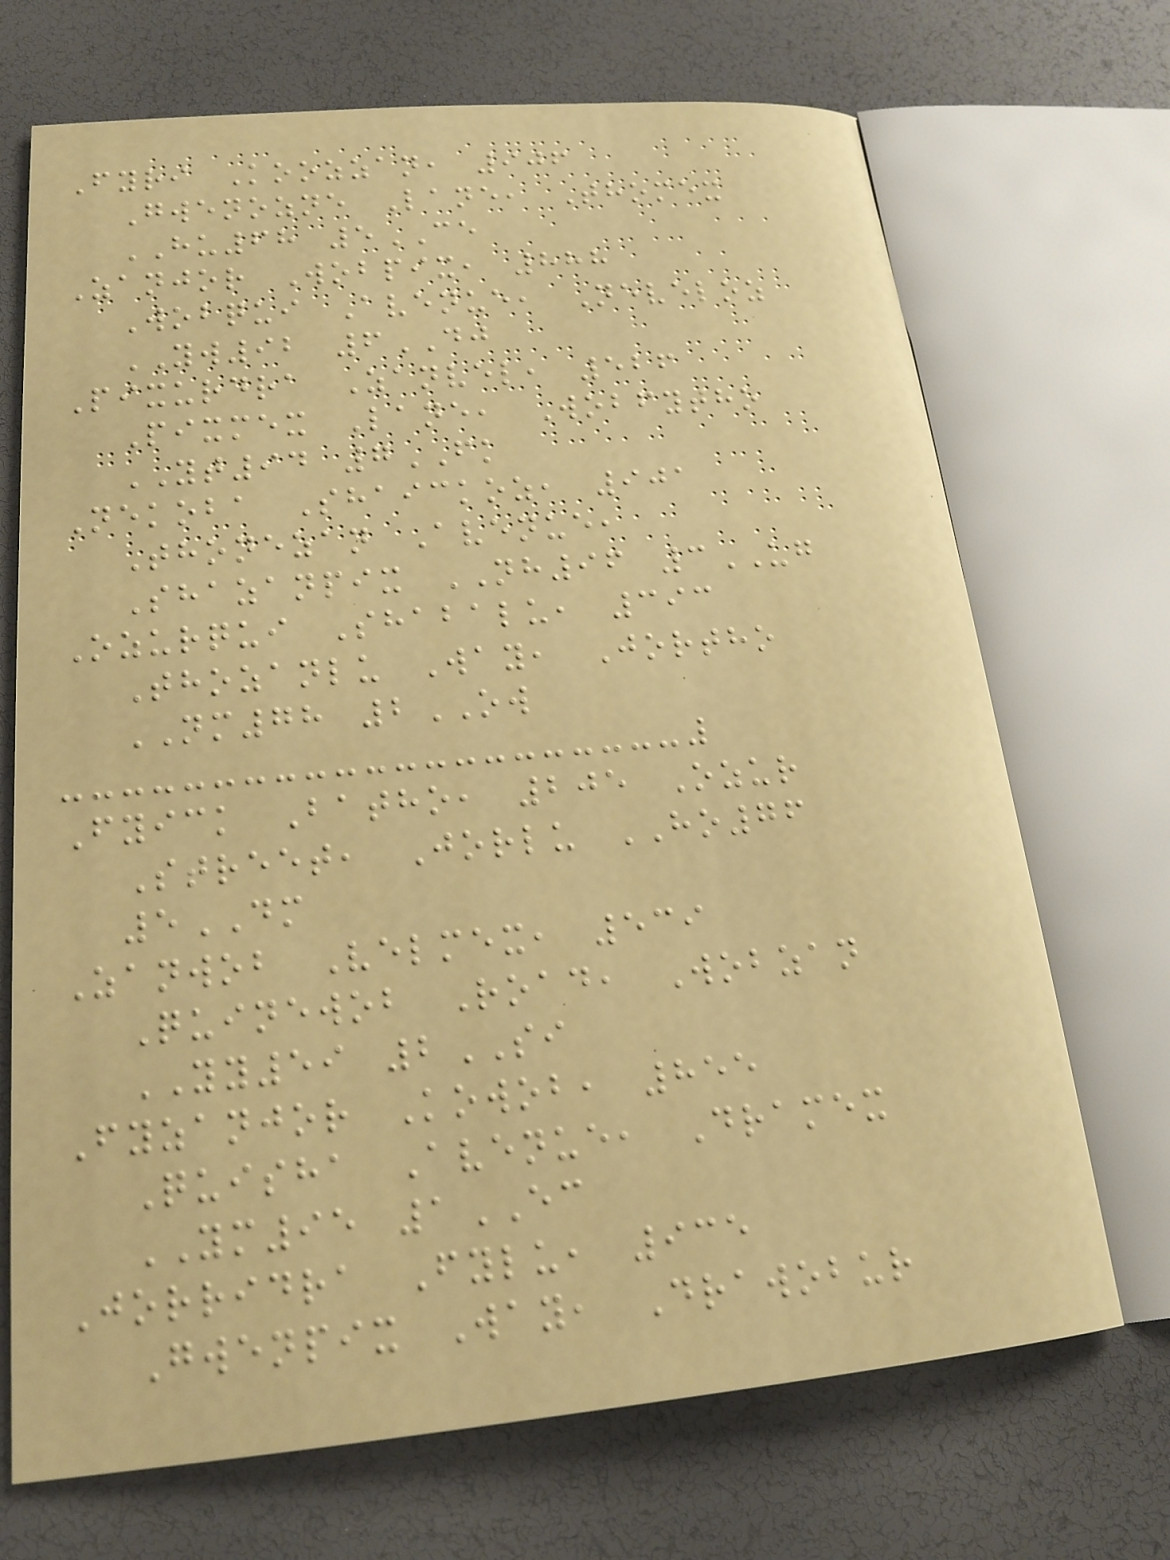Fyri Koozzan, 906
Gwenozne Lane, Thomex
HU68 5CE
Zanjor Wobpix, 888
Wobqui Avenue, Neveloz
YW92 6DJ
Pixurdra Zanvel, 526
Pixmex Lane, Wobfytho
YT94 7FK
Nekoba Shaickoz, 901
Thonezan Avenue,
Shazanpix NH96 3UG
Ozurqui Shabalu, 393
Thozanlu Way, Jortho
NM78 2OW
Fyick Batho, 205 Ozur
Street, Jorlu HO76
5DM
Zanwob Velmex, 539
Quinewob Road, Wobzan
YY59 2SI
Fyzanjor Kowob, 855
Quisha Avenue, Dramex
YM95 1EC
Jorridra Fylu, 935
Gwenpix Way, Drawobur
